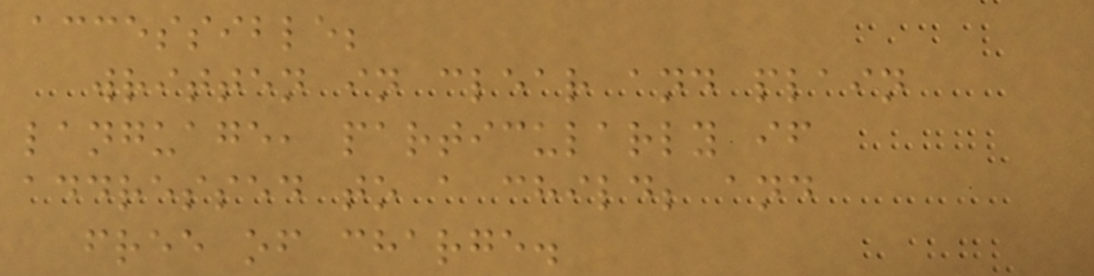accessible;
written in clear and plain
language, particularly if
addressed to a child; and
free of charge.
